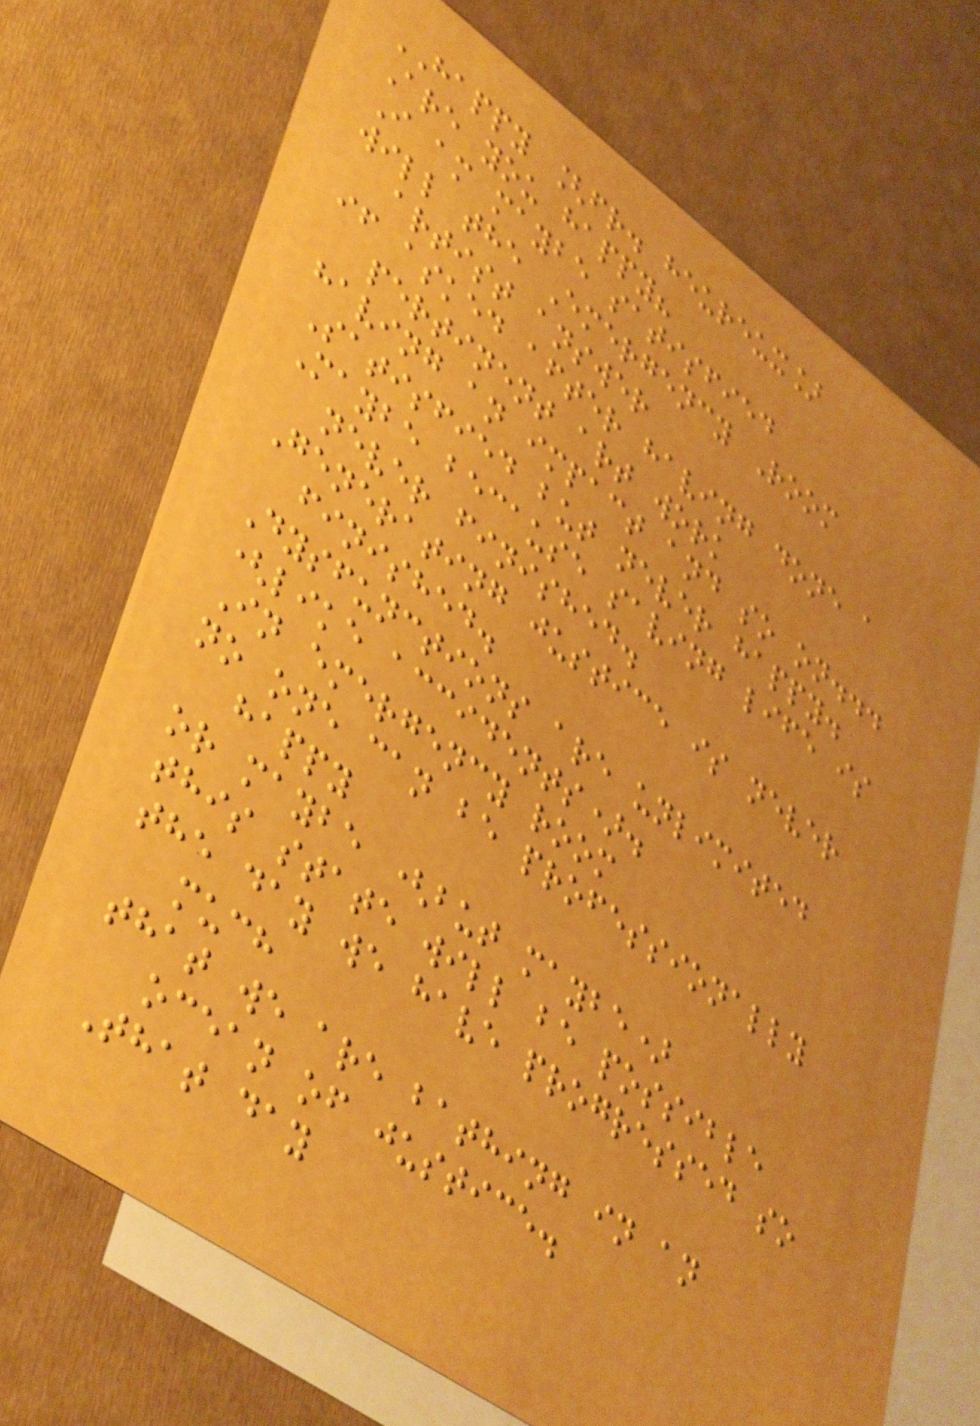HAPPY [fr. heureux]
Are you happy?
I am maybe satisfied
will the Emergency Room
artist answer
if asked after having done a
pertinent art work
having an impact and so on...
Satisfied but never happy.
Maybe because saving life is
never finished.
Generating justice is never
finished.
Dysfunctions are unlimited
(like accidents).
In emergency room
no one can be professionally
happy
or maybe (but maybe)
this state will be possible
the day we have progressed so
much
that we are bathing in an
ocean of justice.
That day
